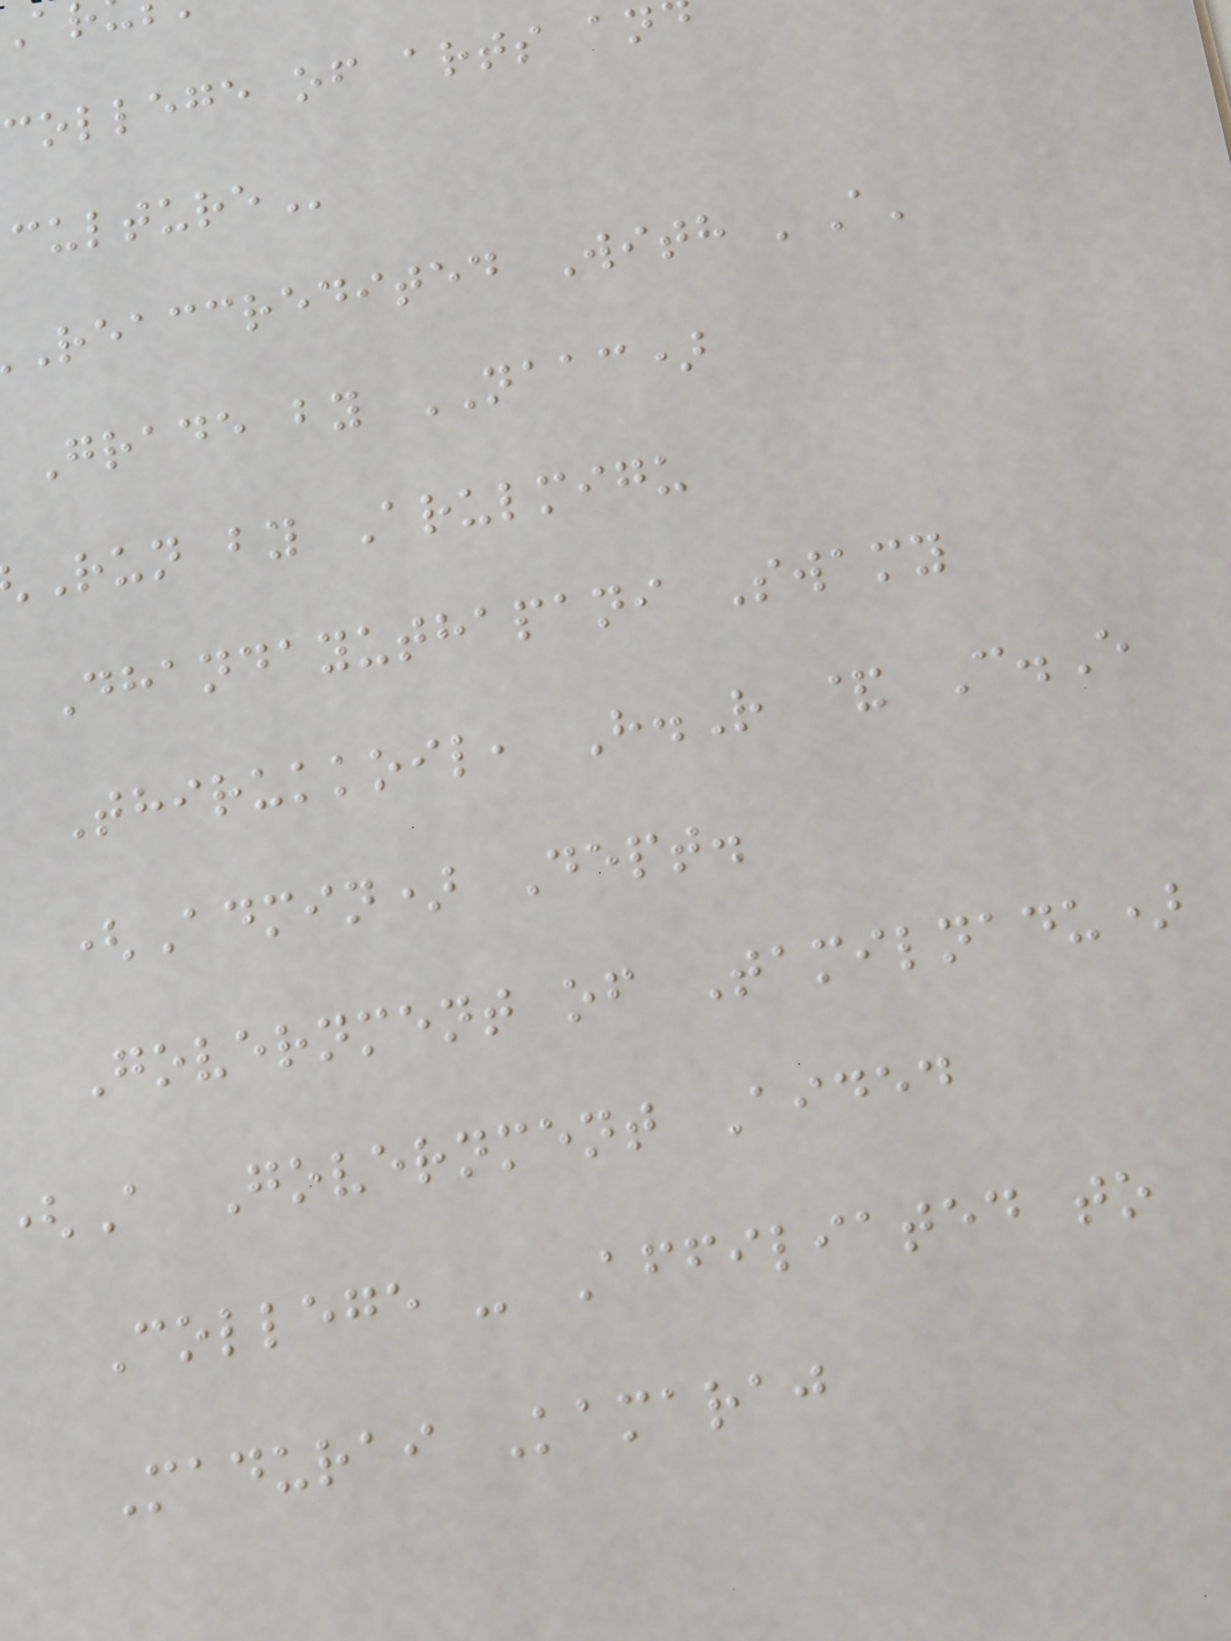college of arts
Reaccredited With 'A'
Grade by NAAC)
Run by Arulmigu
Dhandayuthapani Swamy
Thirukkoil, H.R & C.E
(Admin) Dept.
Government of Tamilnadu)
A Government Aided
College - Affiliated to
Madurai Kamaraj
